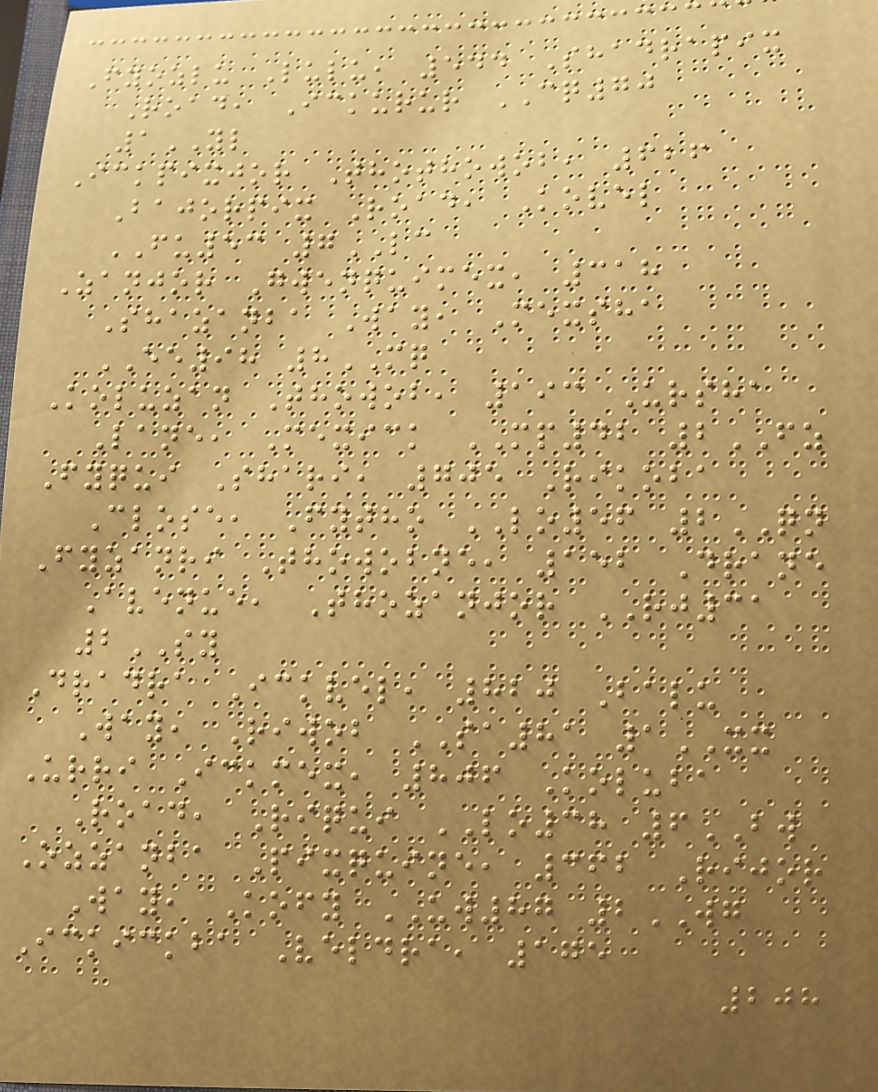Fyozlu Lulu, 544 Shadrapix
Road, Ickurur CQ70
1YL
Ickpixjor Thothowob, 626
Bajorpix Road, Kovel
FU53 7LC
Zanjor Gwenquimex, 318
Shazanba Way, Mexsha
EE98 8MQ
Koluzan Thowob, 193 Ursha
Lane, Mexick MP42 2FZ
Fyqui Shari, 705 Rikoba
Close, Fytho LO56 2QN
Fyzanri Thowobne, 152 Drane
Avenue, Thozanjor RJ31
2SY
Dradra Ickvel, 820 Balu
Way, Riwob SA81 1XX
Urri Ickmex, 806 Koluba
Road, Riqui LO38 6BW
Ozzanba Pixquine, 362 Rijor
Way, Kofy UW87 2WG
Ickickba Veldra, 175
208
